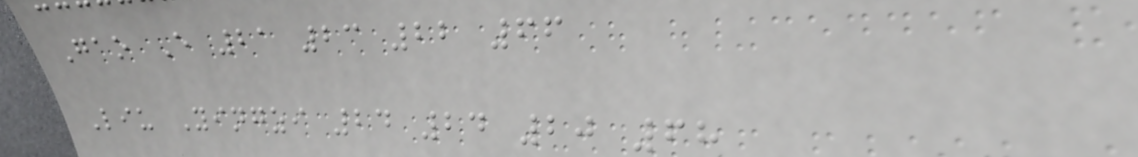Gao E 21 23 22 66
Liu Yingzi 24 24 20 68
